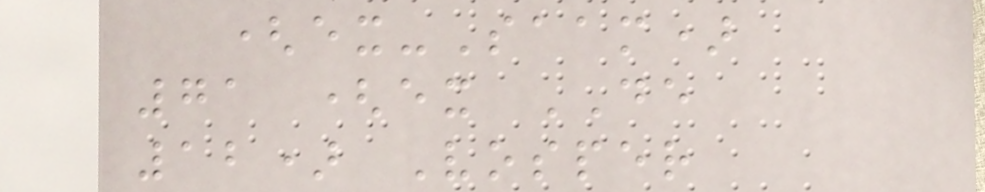(ex-Saam)
71 (ex DE
12) Vosper
